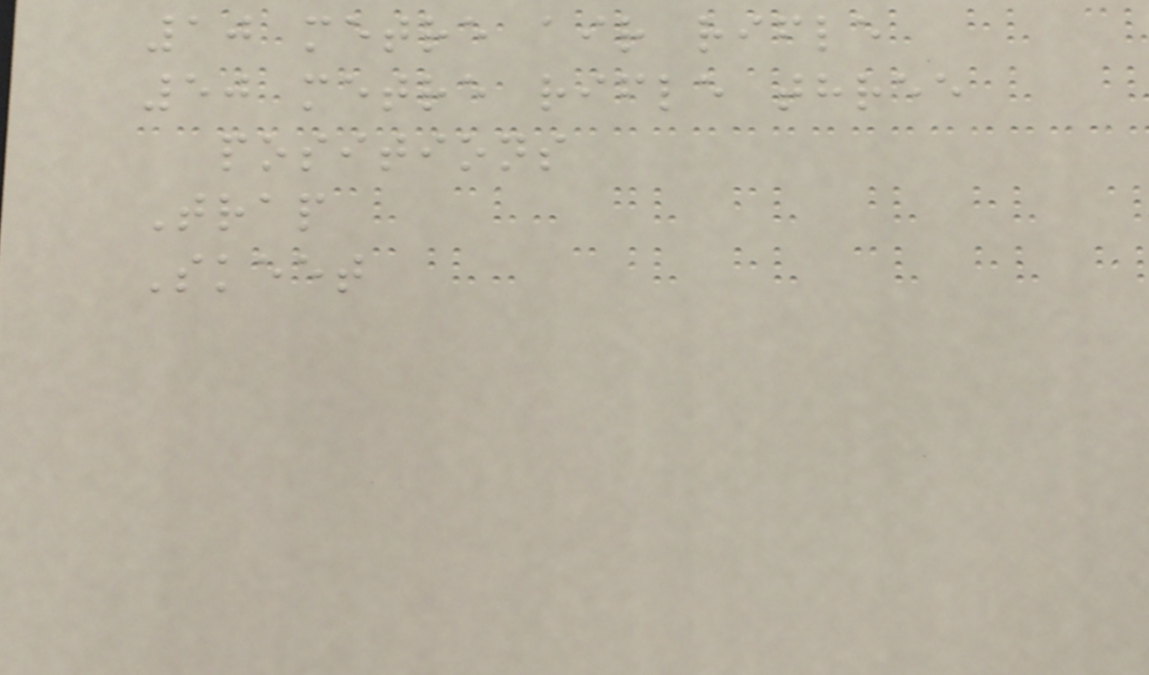10 metre air rifle
50 metre rifle three
positions
Trap
Skeet
